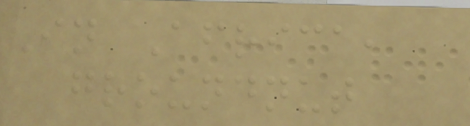In Africa,
groundnut
